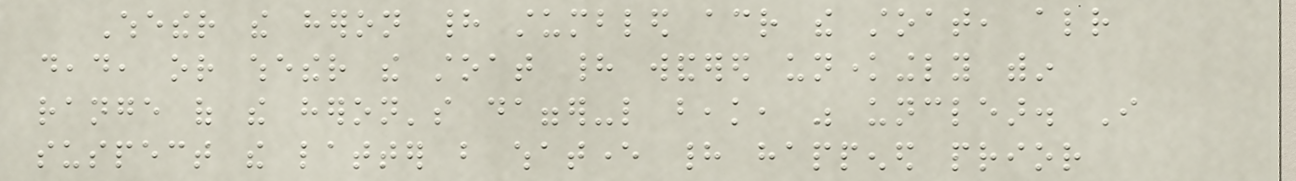Whether the heron had stumbled across the stoat, already
dead, or whether the stoat had wandered unknowingly within
range of the heron's dagger-like beak, was unclear. I
suspect the latter but whatever had happened prior
